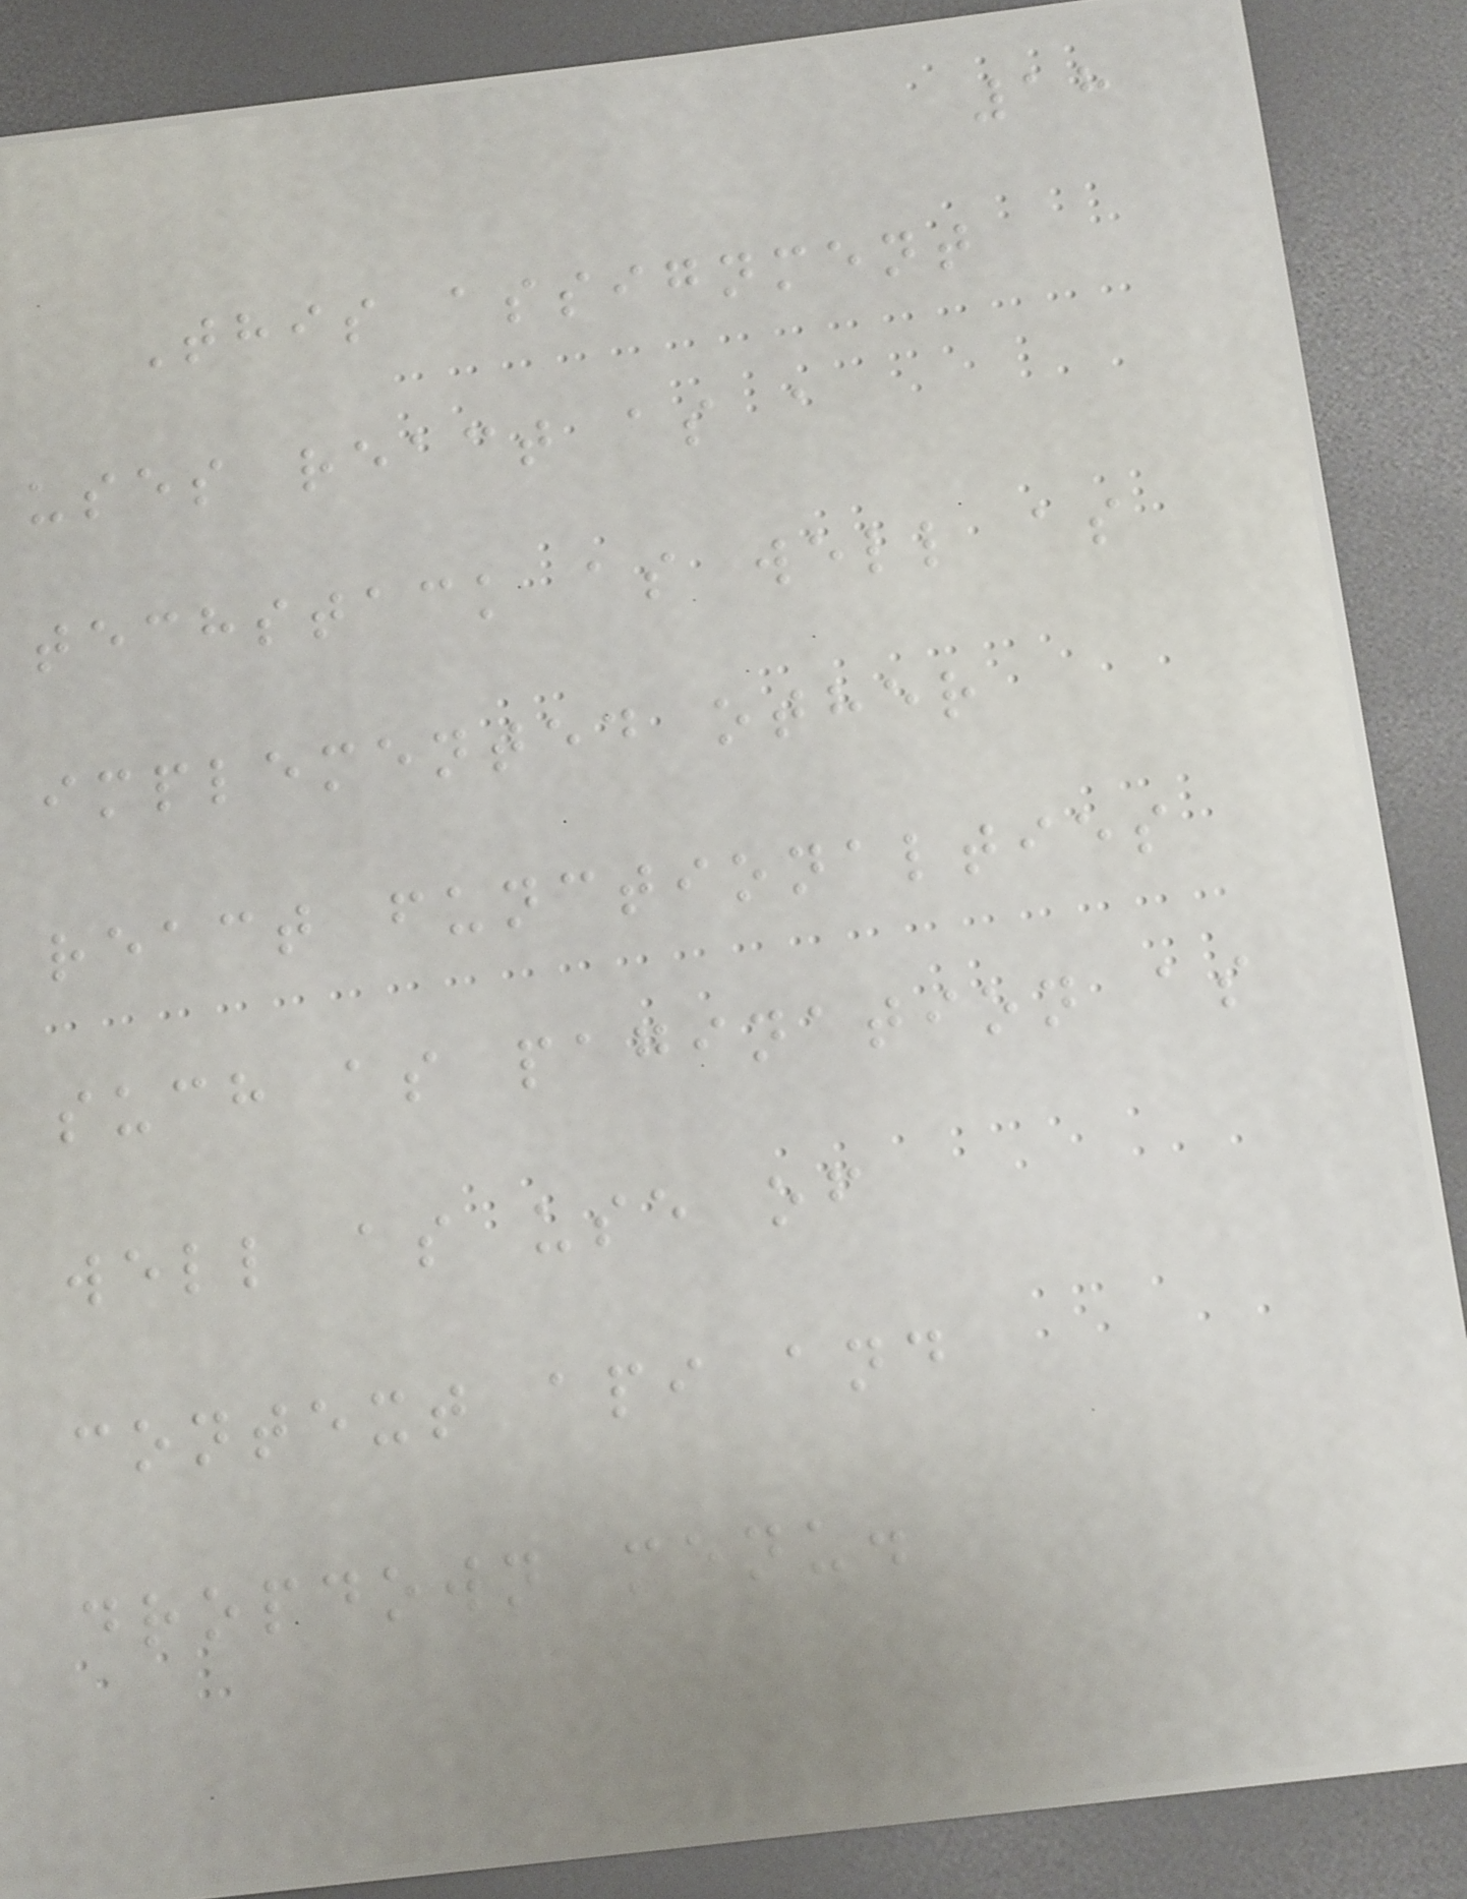18
This assignment
uses react as a
techstack as well as
implemented other
react functionalties
such as pagination as
well as use of
context api and
dropdown menu.
